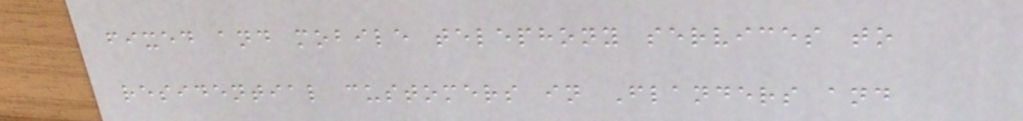fixed and mobile telephony services to
residential customers in Flanders and
